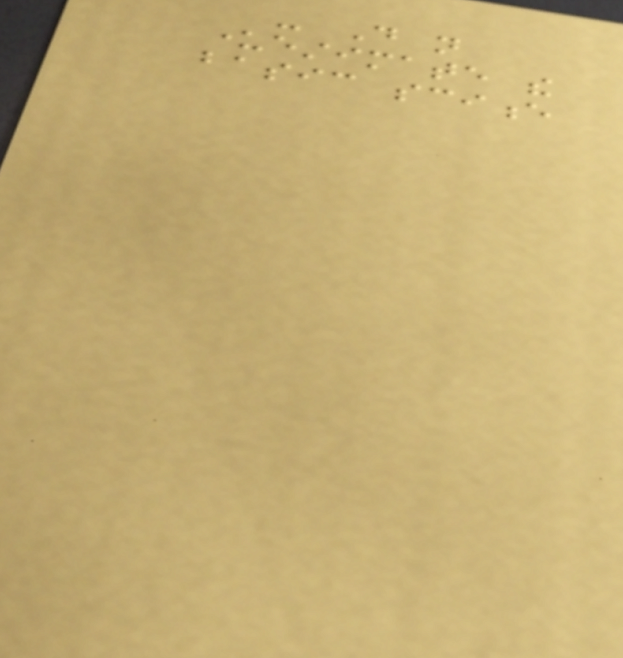- Do not
underestimate the
basic science
